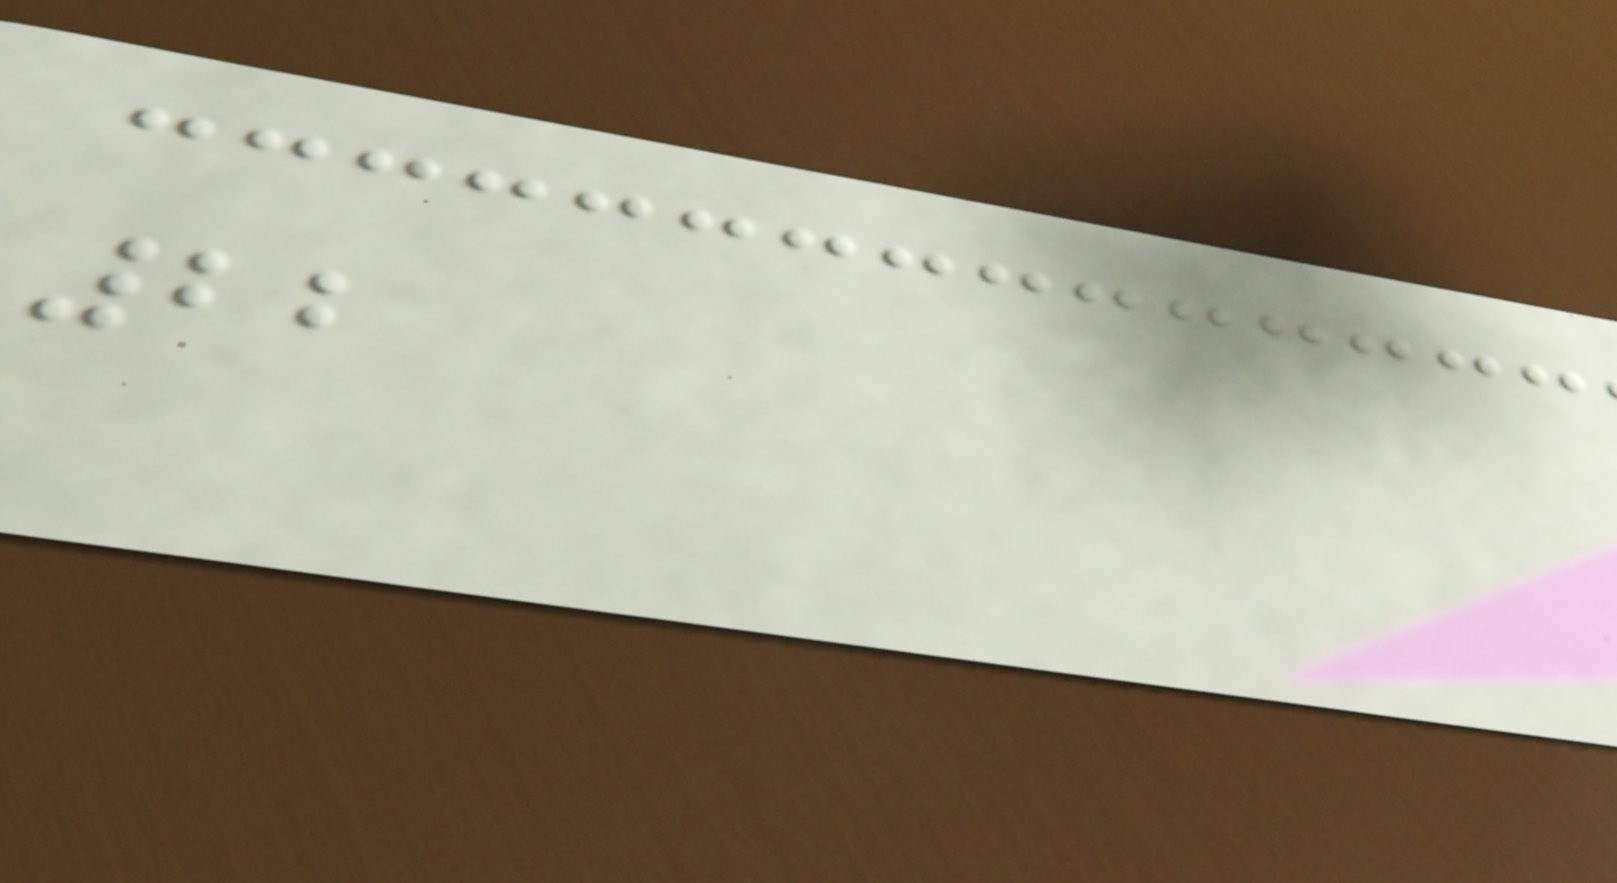22
